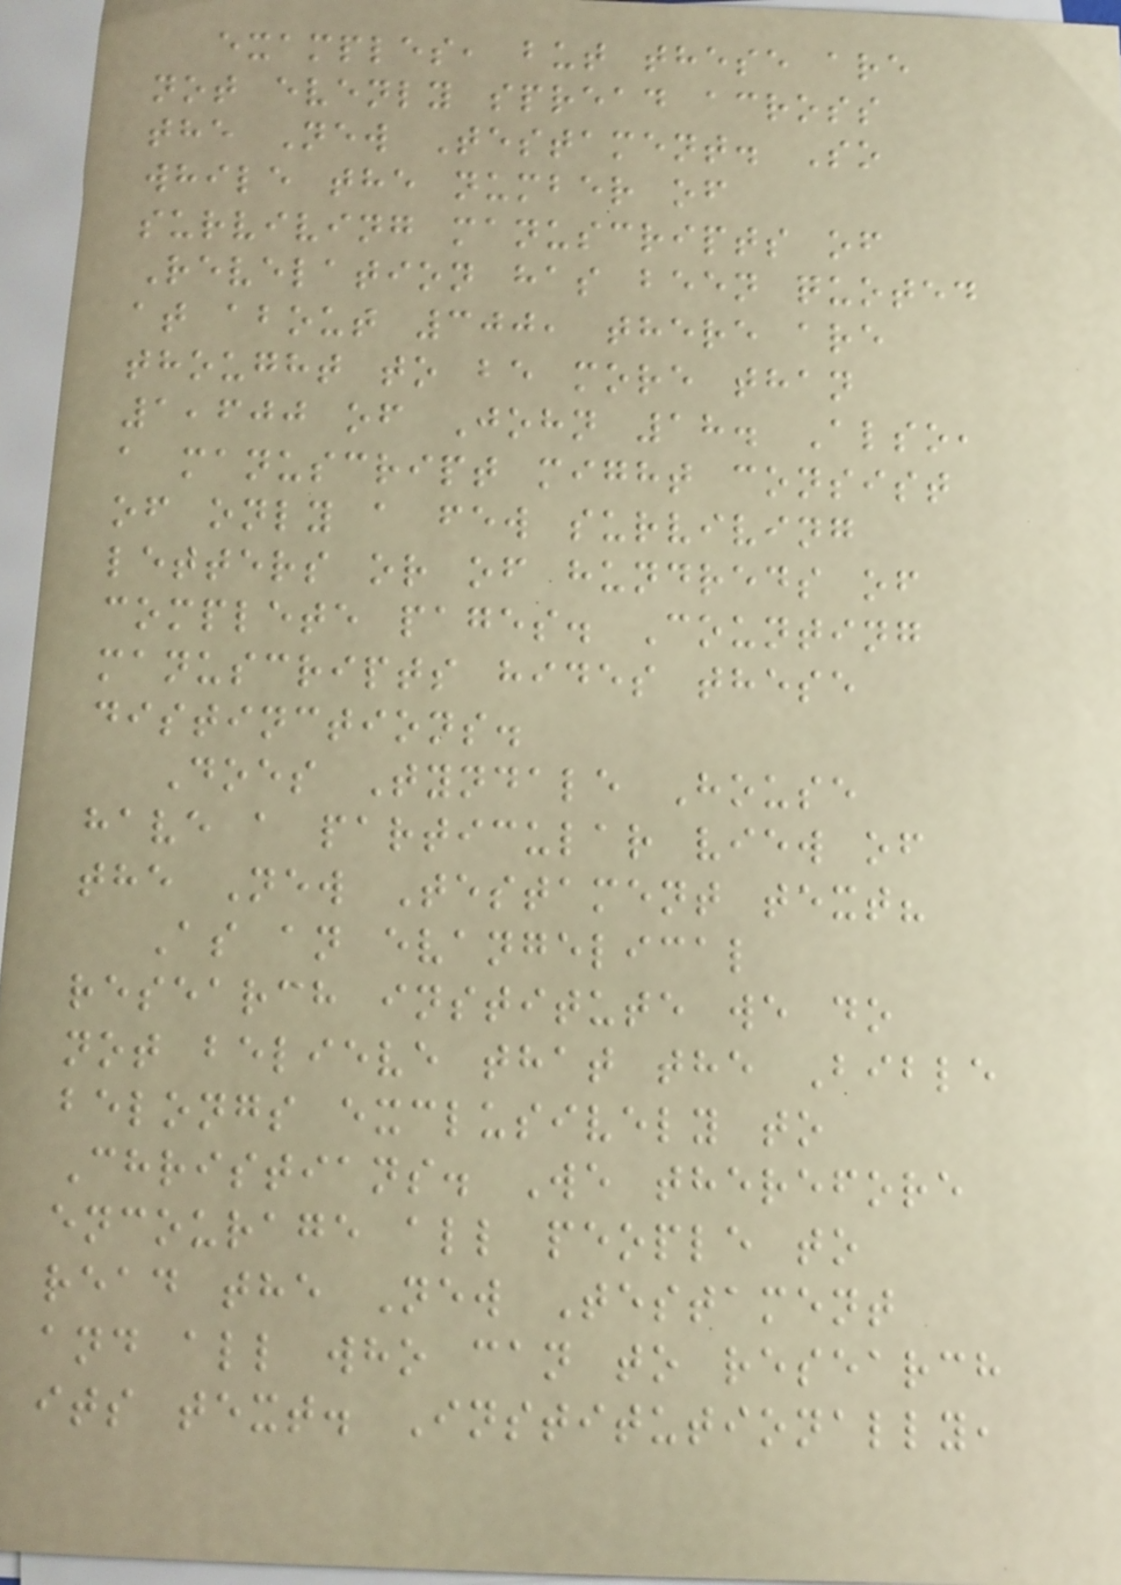examples, but these are
not evenly spread across
the New Testament. So
while the number of
surviving manuscripts of
Revelation has been quoted
at about 300, there are
thought to be more than
1,600 of John 18. Also,
a manuscript might consist
of only a few surviving
letters or of hundreds of
complete pages. Counting
manuscripts hides these
distinctions.
Does Tyndale House
have a particular view of
the New Testament text?
As an evangelical
research institute we do
not believe that the Bible
belongs exclusively to
Christians. We therefore
encourage all people to
read the New Testament
and all who can to research
its text. Institutionally,
